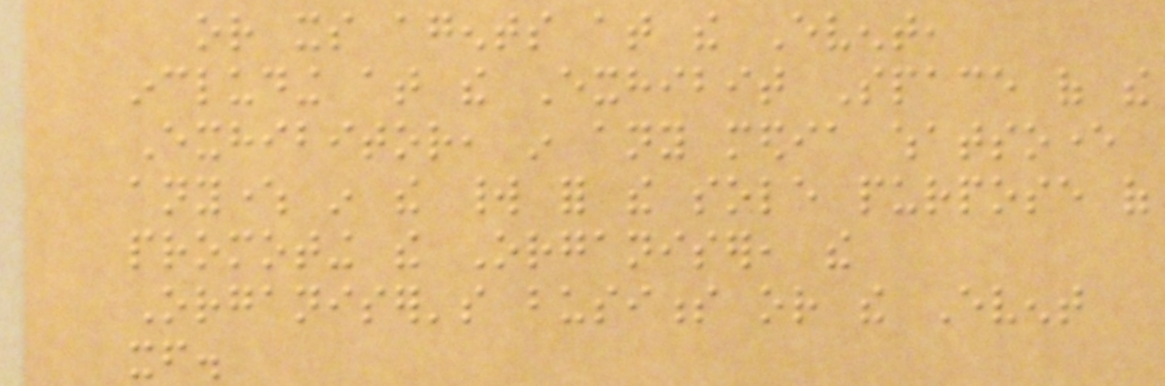or its agents at the Event,
including at the Exhibit Space of the
Exhibitor, in any media whatsoever
anywhere in the world for the sole purpose of
promoting the Organiser, the
Organiser's business or the Event
itself.
